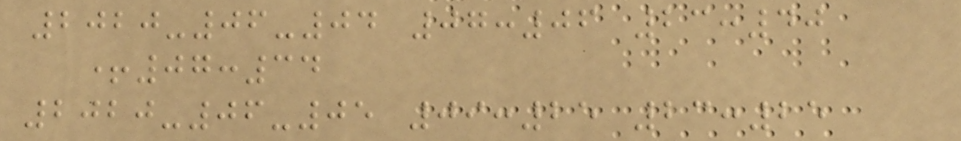2020-06-04 07:06 23:40
+07:34
2020-06-05 09:25 23:25
